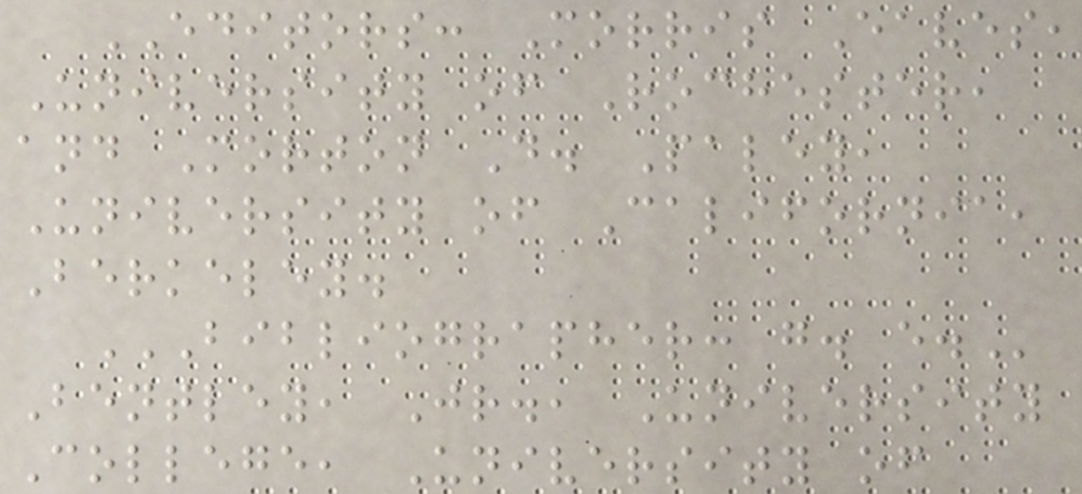EDITORS: Morris Eaves,
University of Rochester,
and Morton D. Paley,
University of California,
Berkeley.
BIBLIOGRAPHER: G. E.
Bentley, Jr., University
College, University of
